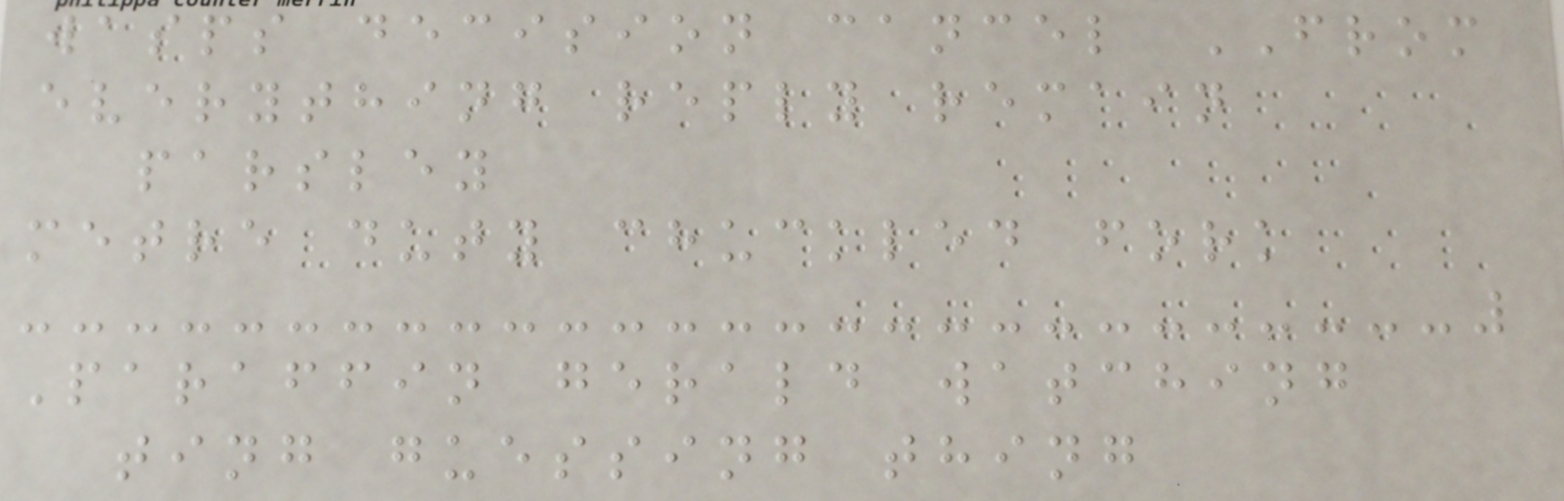wasps decision cancel FROM
everything reply remain
parsley
metre duty chuckled fork
Paraffin gerald watching
ting guessing thing
